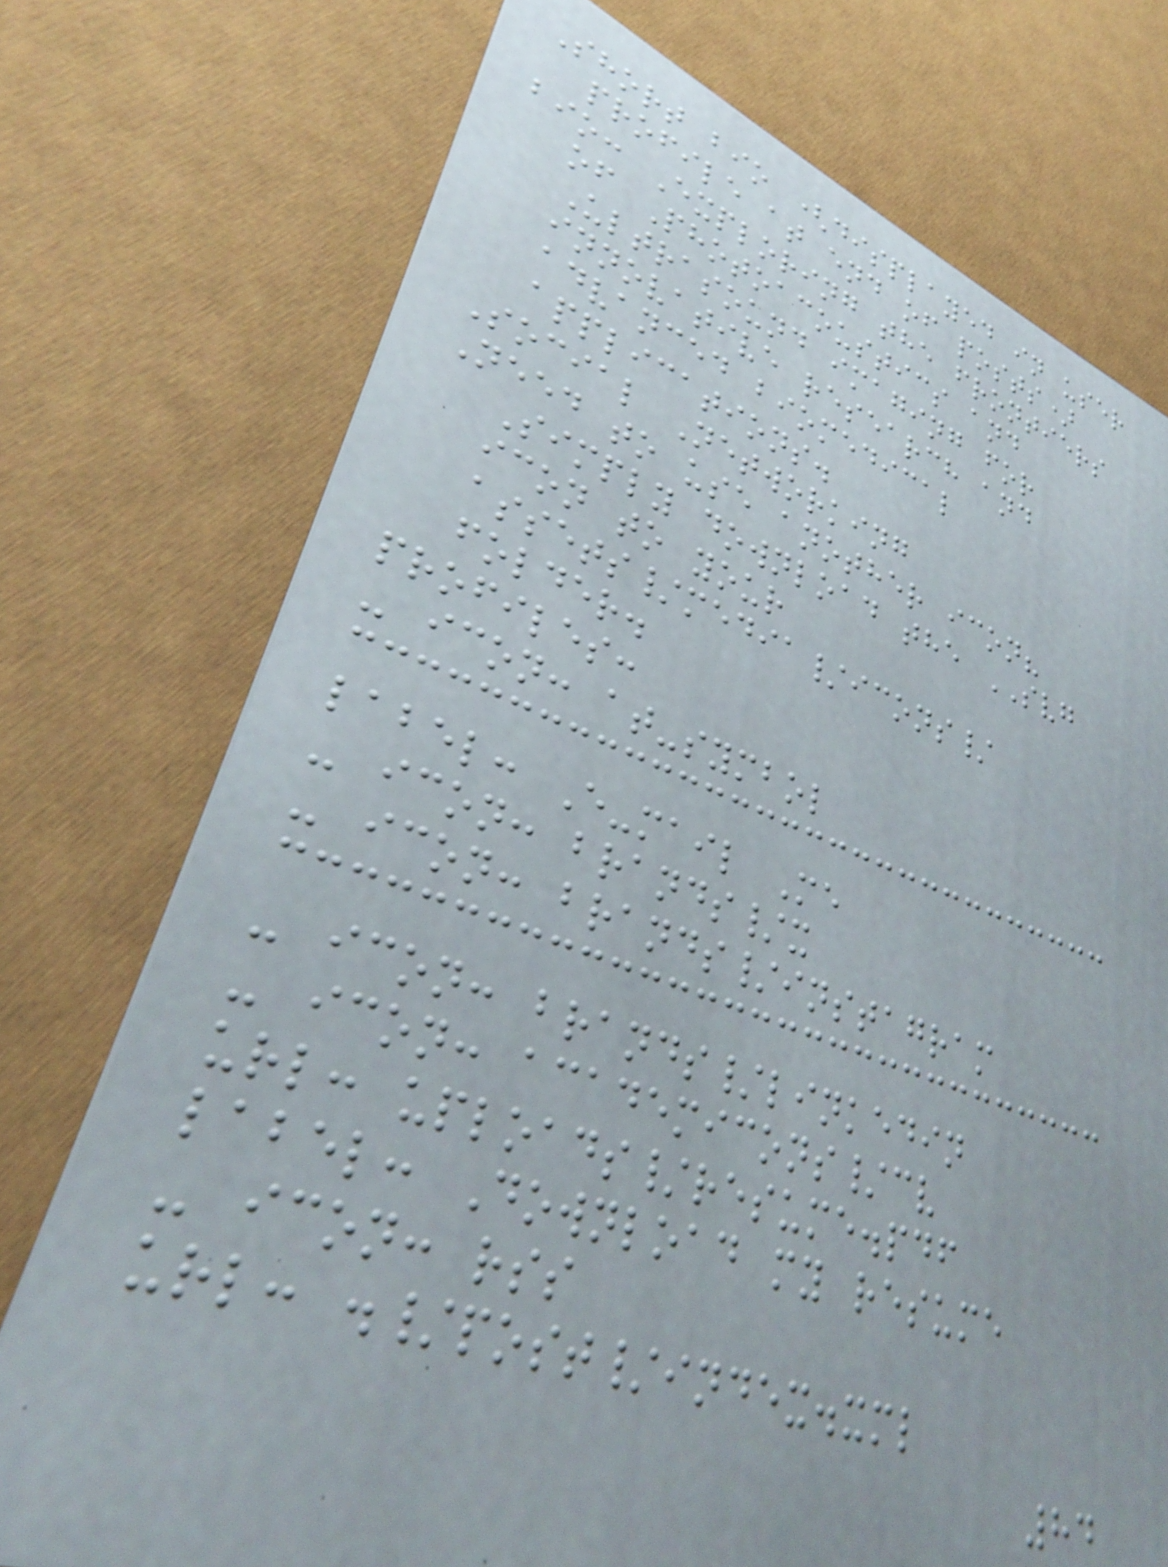Short bio (displayed in user
profile at end of posts)
bio: Exploring the frontiers
of Photoacoustics and
Ultrasound imaging for
innovative research and
advanced biomedical
applications.
Social Networking
Need to use another icon?
Simply download the SVG
icon to your
assets/media/icons/
folder.
profiles:
- icon: at-symbol
label: E-mail Me
- icon: brands/x
- icon: brands/instagram
- icon: brands/linkedin
- icon: academicons/cv
url: uploads/resume.pdf
label: Download my resume
- icon: rss
url: ./post/index.xml
84
